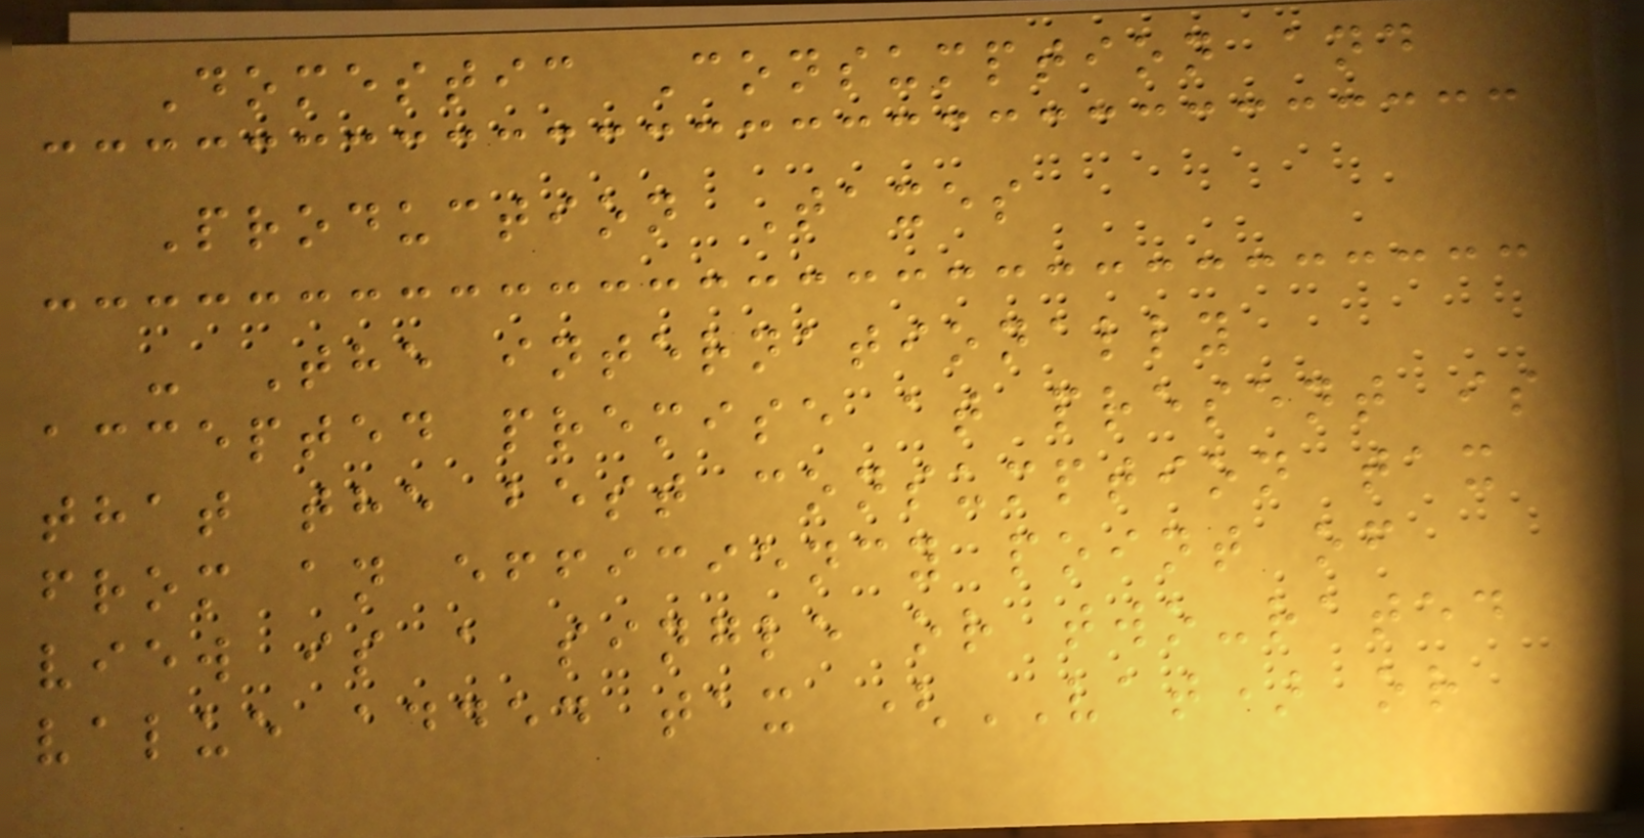Domestic Consumption and
Production Taxes
- The internationally
accepted premise at present is
that the best consumption tax
from an efficiency point of
view is a single or two-rated
value added tax (VAT) or
